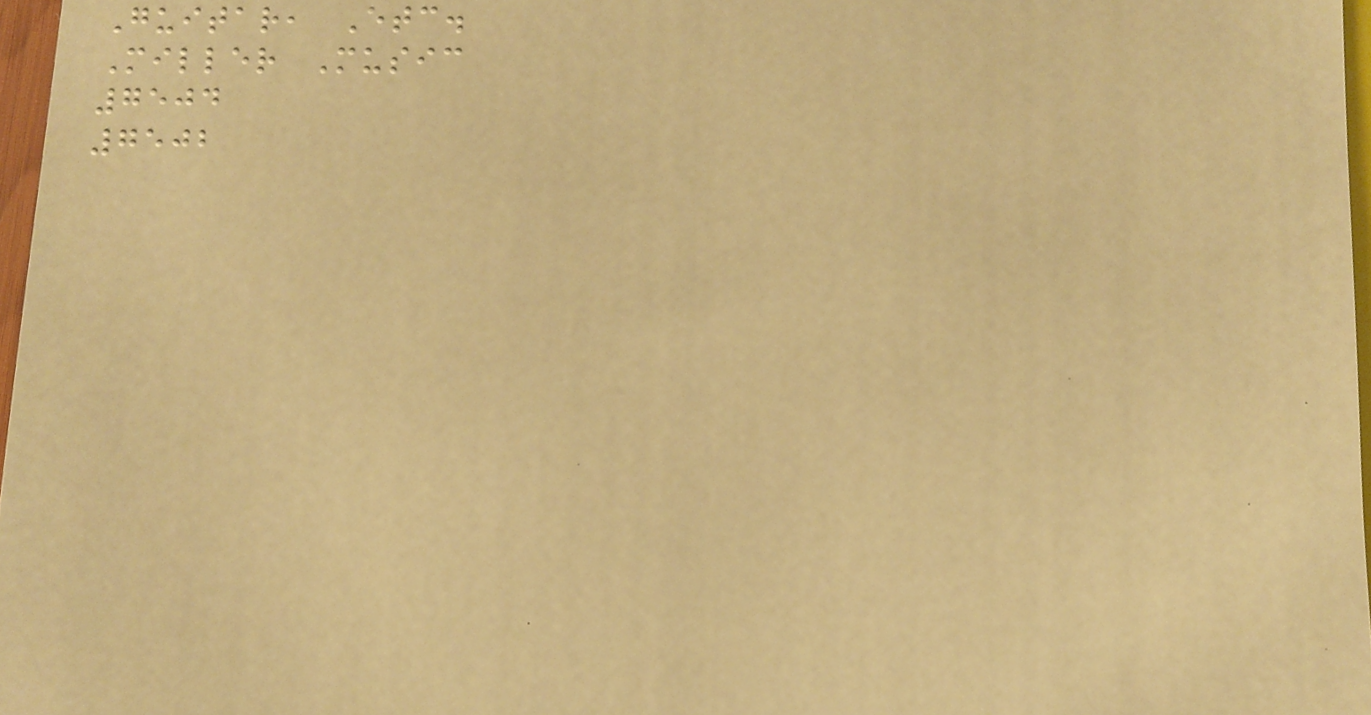Guitar, Etc.
Miller Music
7504
7502
